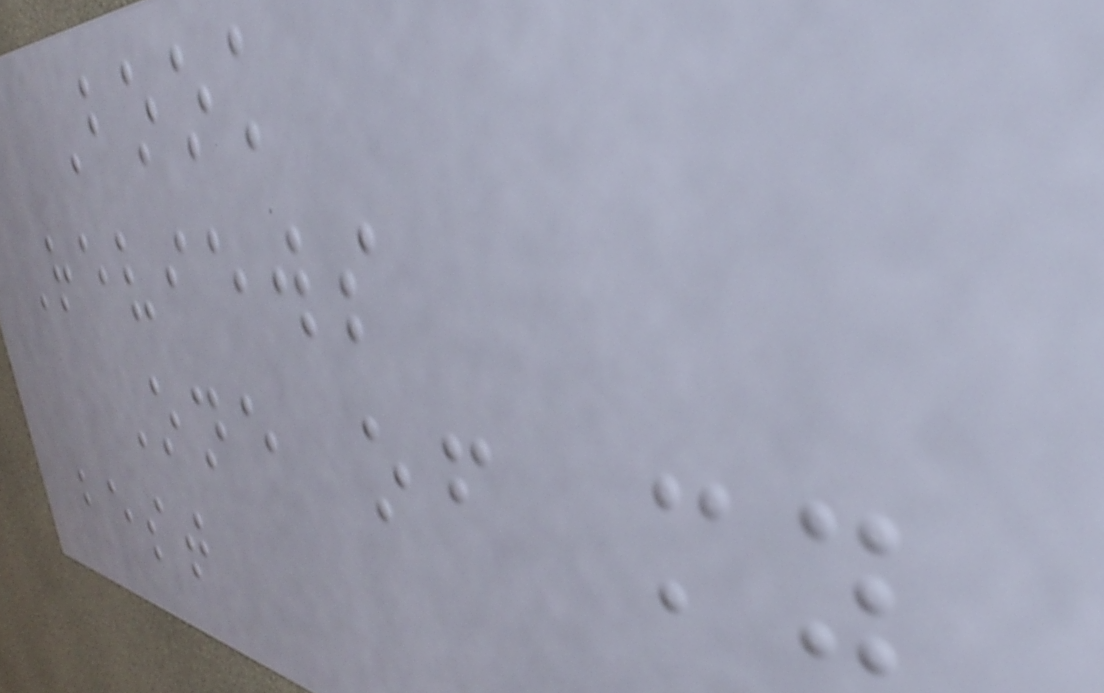Book
Reviews
One of my
best
